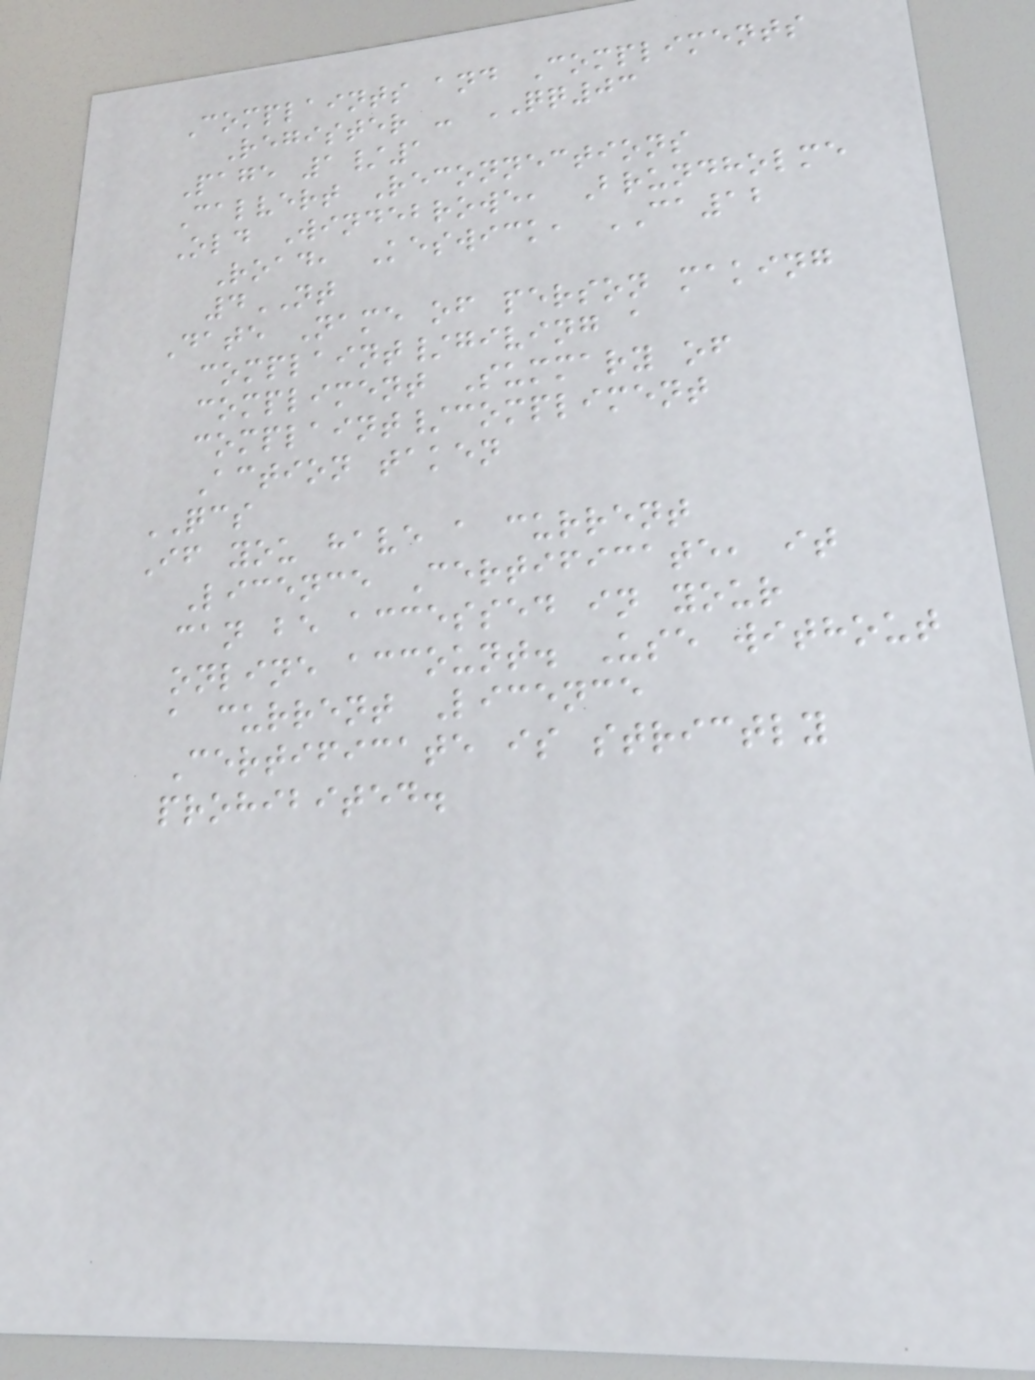Complaints and Compliments
Register - QQ03
Page 1/1
Calvert Reconnections
Old Windebrowe, Brundholme
Road, Keswick, CA12
4NT
Date Name of person making
complaint/giving a
compliment Summary of
complaint/compliment
Action taken
QCS
If you have a current
Licence Certificate, it
can be accessed in your
online account. Use without
a current Licence
Certificate is strictly
prohibited.
